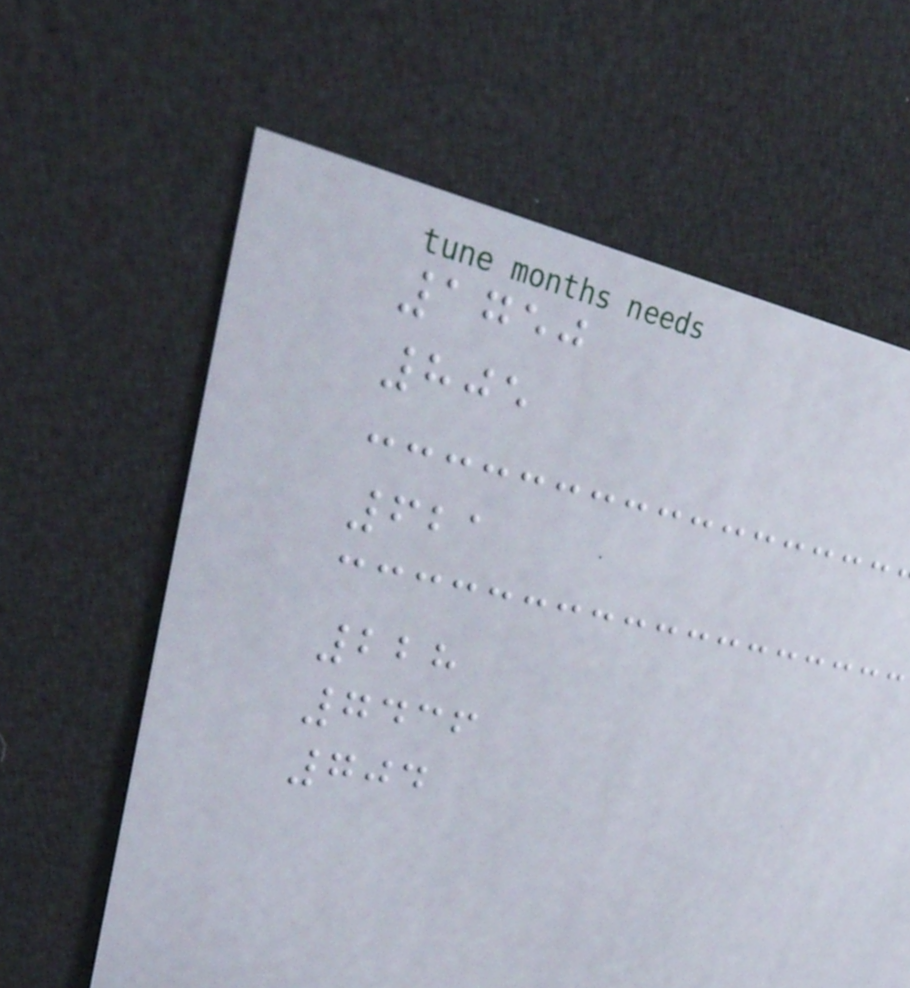1750
805
621
228
7436
704
